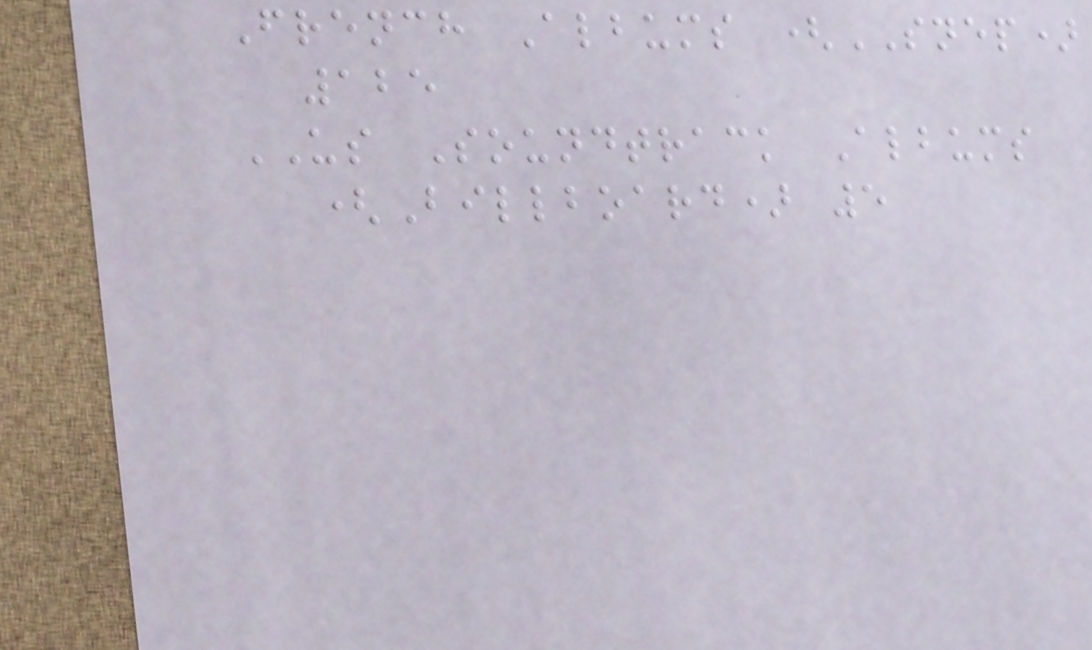French Albums (SNEP)
125
US Soundtrack Albums
(Billboard) 5
